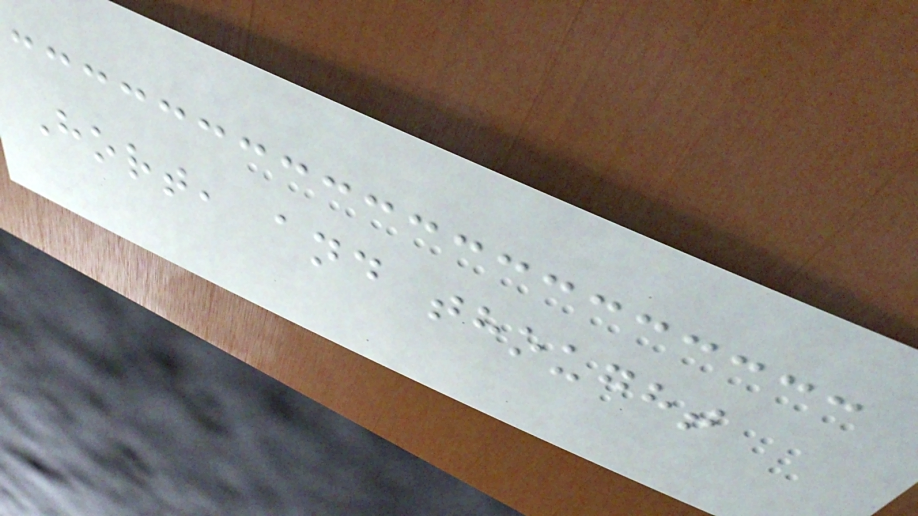Hort, and thought
